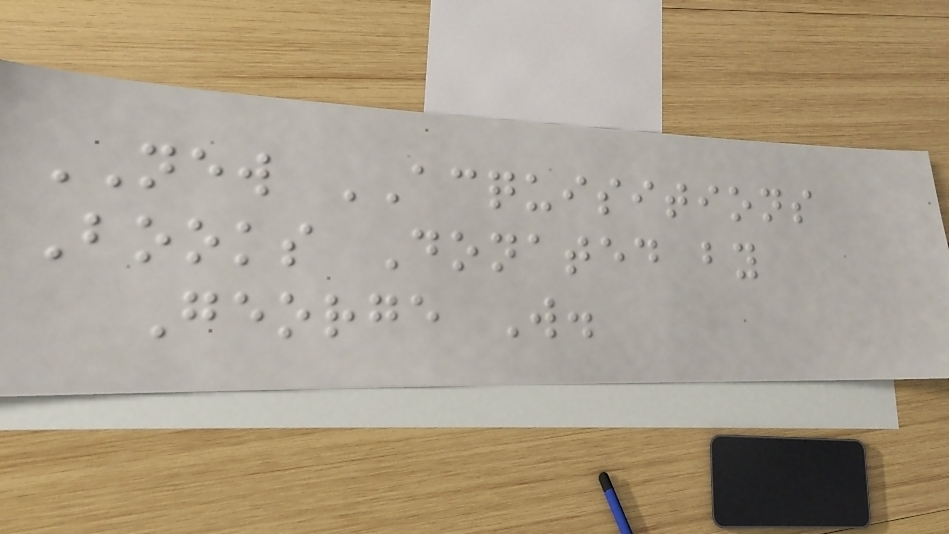NEW ACQUISITIONS
Books Donated by
George W.
